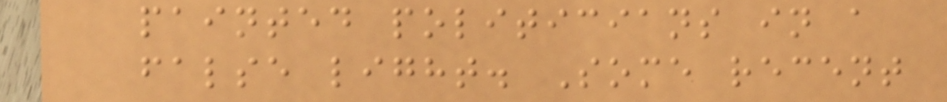painted politicians in a
false light. Some recent
